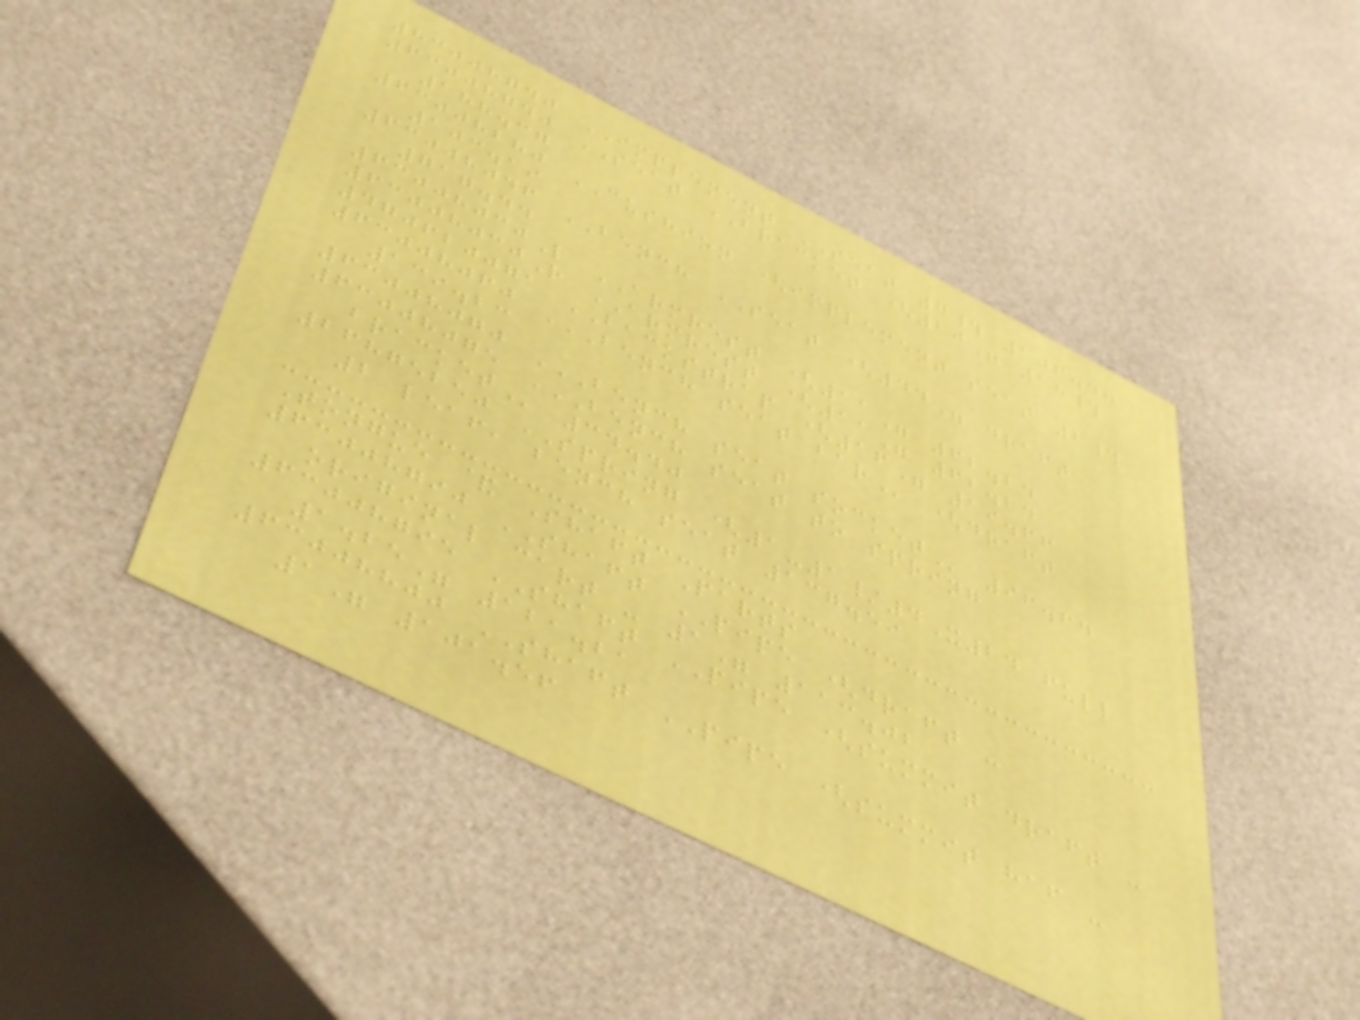83008740 IMPLEMENT SEAT 7# 106.47
63008740 SEAT BRACKET (20" 18#
188.37
63008280 CUSHION (implement seat 2#
103.19
63008046 BENCH SEAT (44" draft
717.44
63008030L ARMREST (11" 62.24
63008030R ARMREST (11" 62.24
470620071 BACKSTRAP (16" 19.66
63008060 BENCH SEAT BAR (draft
139.23
63008070 BENCH SEAT SOCKET 96.64
63008075 BENCH SEAT TO SPRING
BRACKET 34.40
26875250 SPRING (1-1/4X24 full
2 leaf, bench seat 137.59
Tongue & Shaft Parts
63008790 SHAFT PIPE (draft -
original cart - 1" 113.02
63008795 SHAFT PIPE (summit draft -
1.25" 121.21
63008800 SHAFT PIPE (summit haf -
1" 101.56
